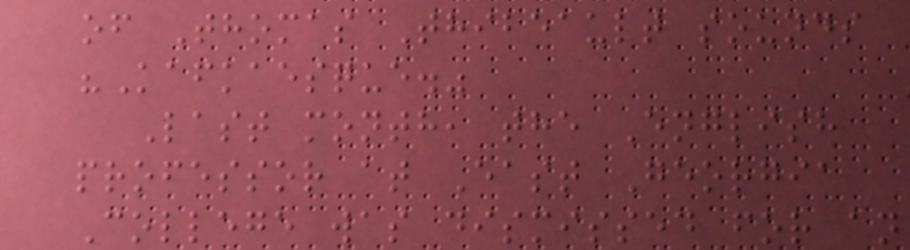of Thomas Thibeault sounds
"Kafkaesque."
Last month, the English
professor at East Georgia
College was dismissed for an
